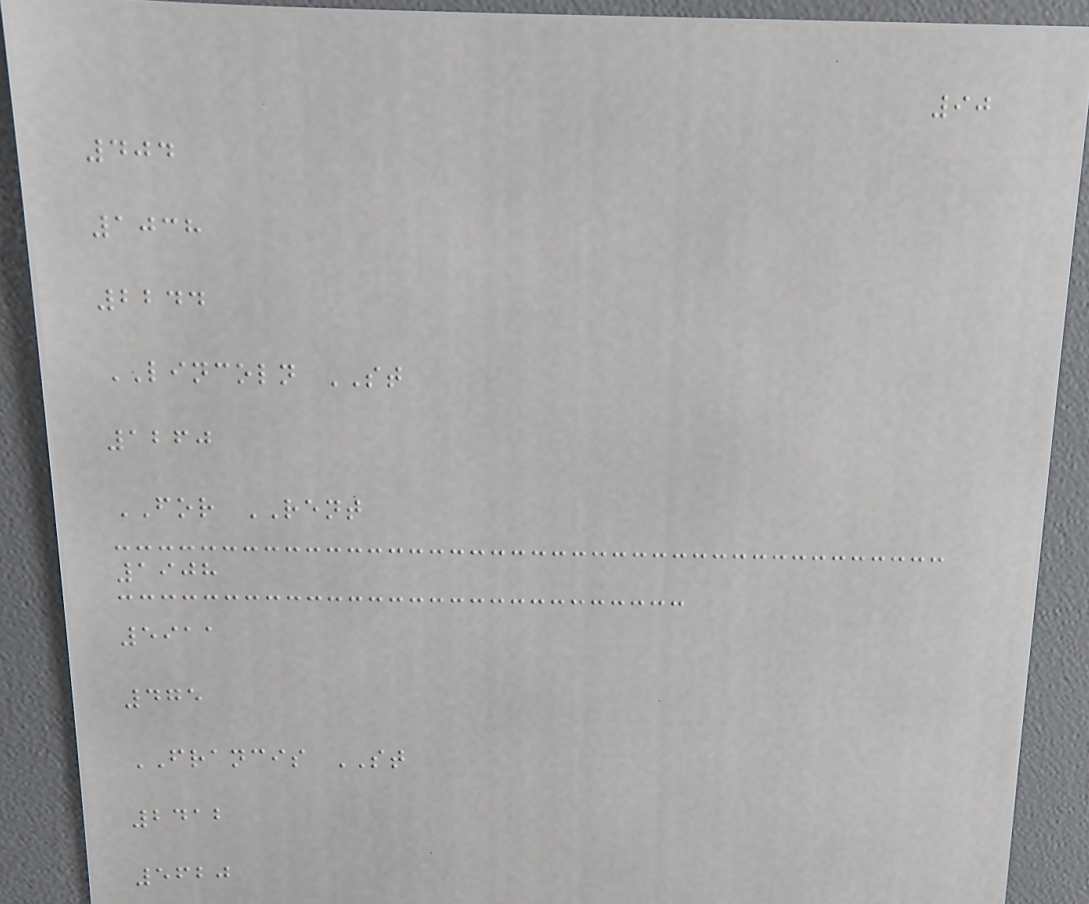90
404
1038
2244
LINCOLN ST
1260
FOR RENT
1908
5911
475
FRANCIS ST
2412
5620
